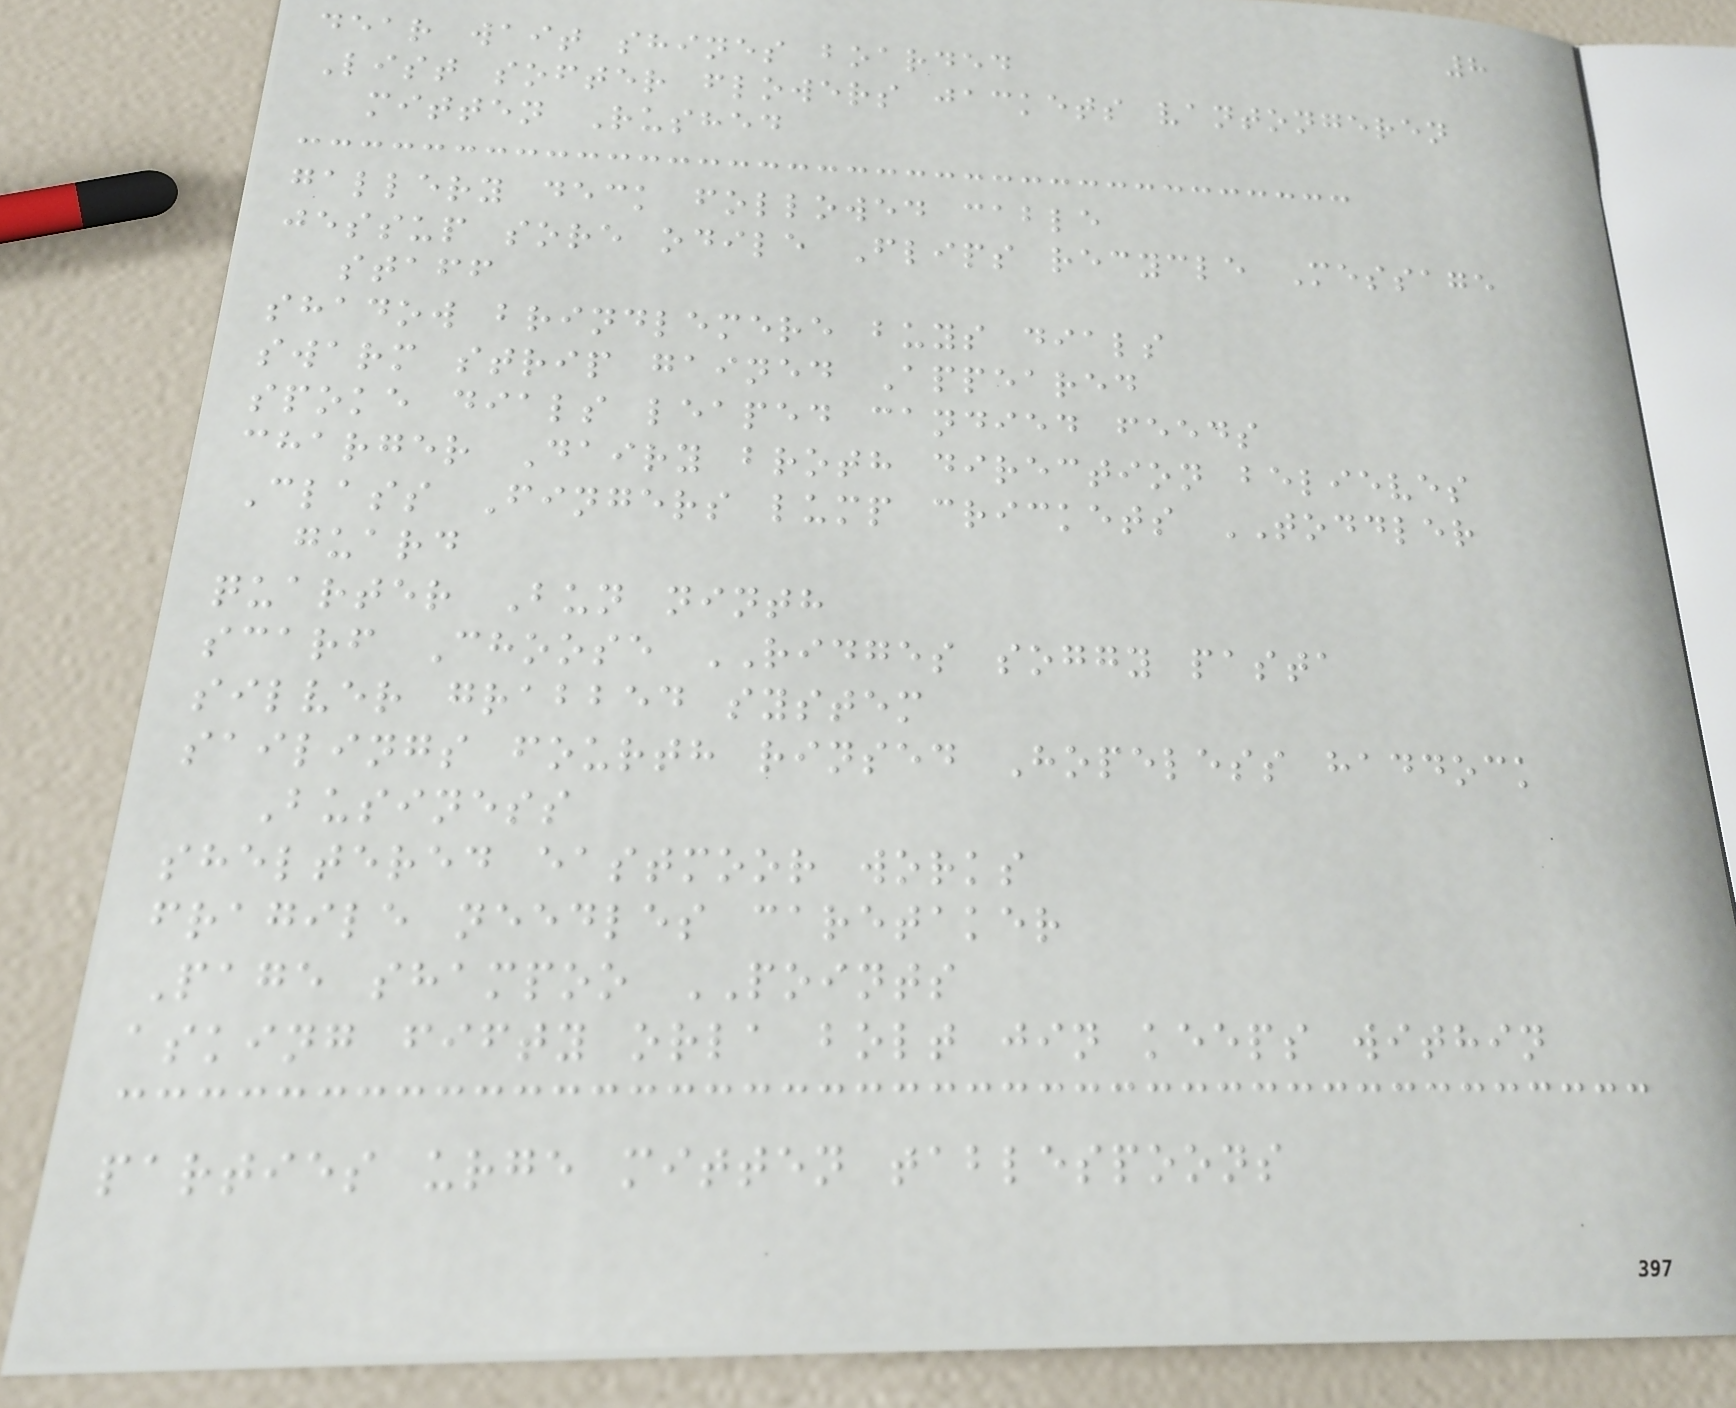8
dear wait shines boarded
List softer flowers jackets vantongeren
mitten Rushed
gallery deck followed cable
jessup sore odile Flips recycle Message
staff
shadow brindlemere buys dials
swarm strip gained Appeared
spoke dials leaped candied feeds
charger Dairy broth direction believes
Class Fingers lump crickets TODDLER
guard
quarter Bun ninth
scarf Choose RIDGES soggy pasta
silver grabbed system
sailings fourth rinsed Hopeless haddock
Business
sheltered eastmoor works
fragile needles caretaker
Page shampoo POINTS
asking fifty orla bolt jin keeps within
parties urge mitten tablespoons
